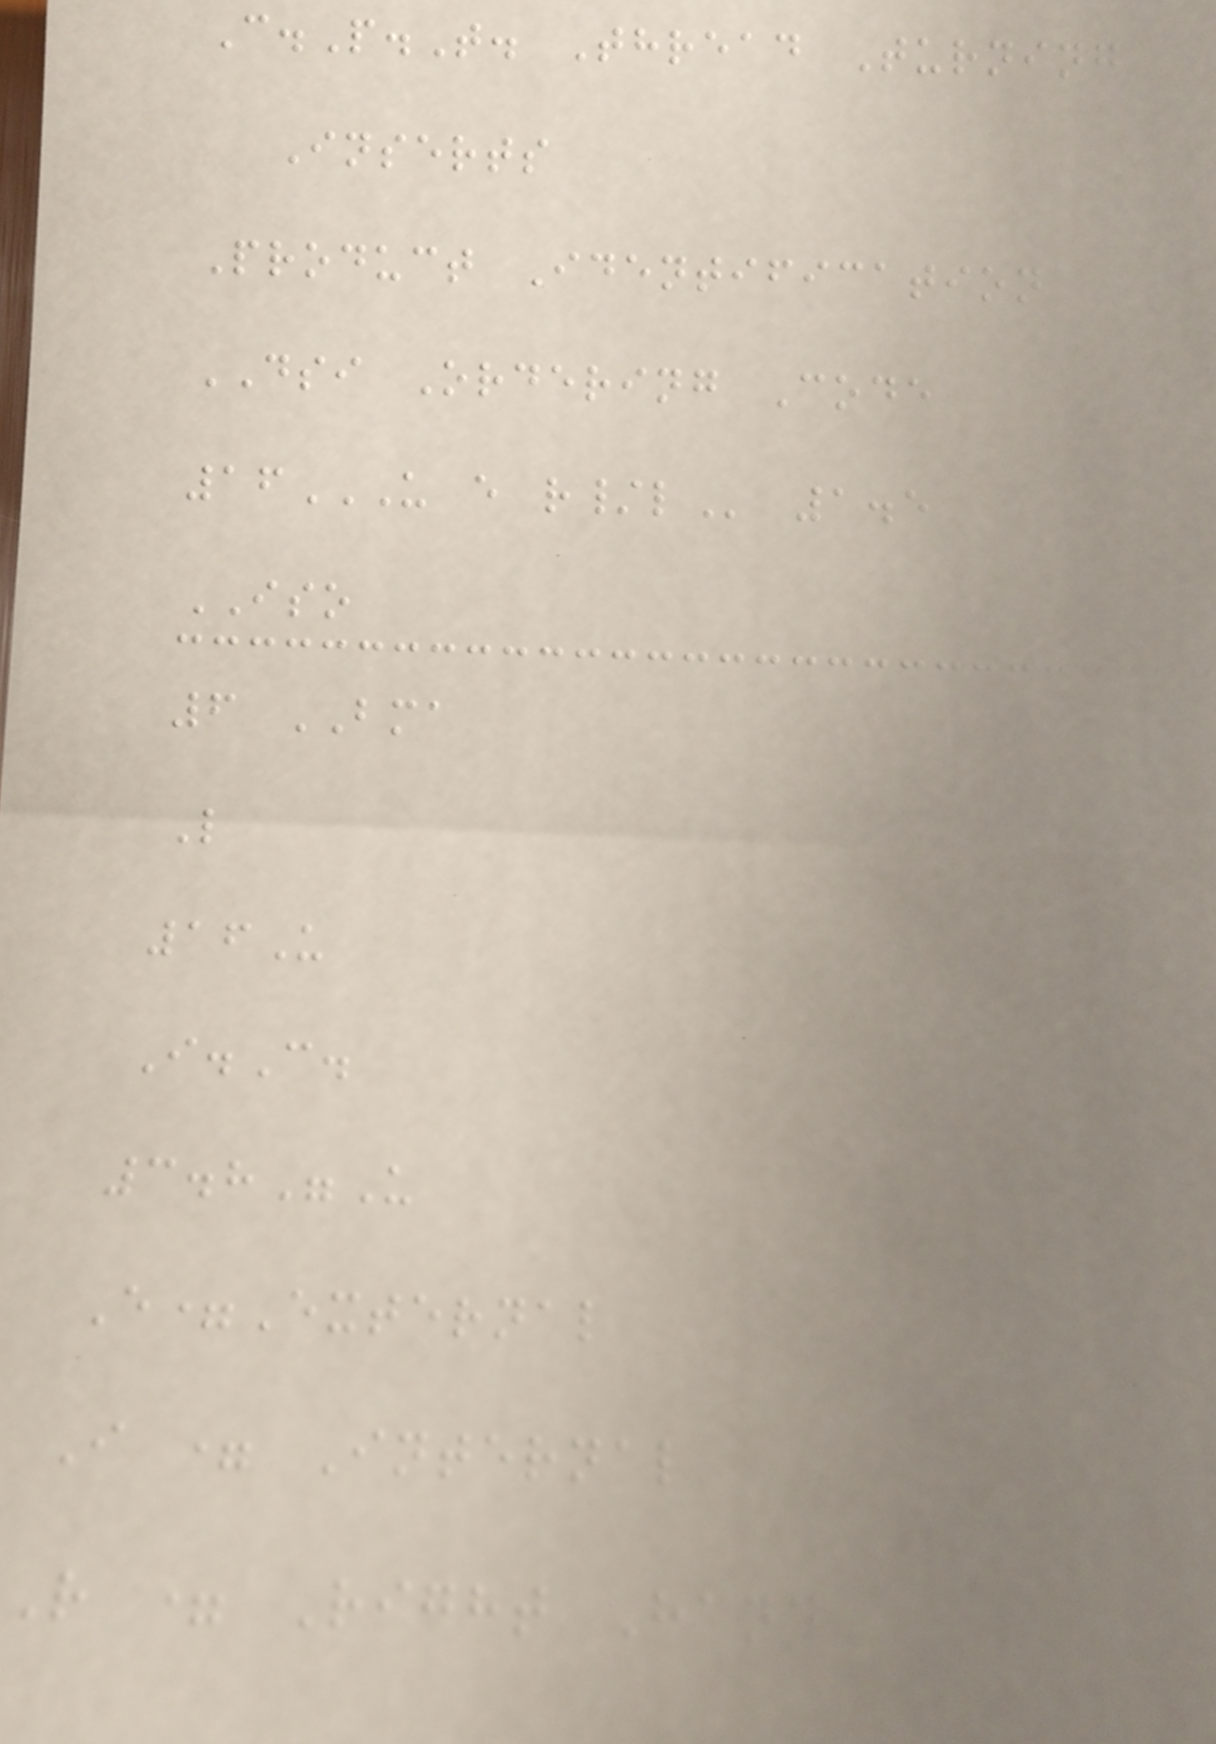C.P.T. Thread Turning
Inserts
Product Identification
DSI Ordering Code
16U E R/L 1.5
ISO
6 BMA
L
16U
I.C.
3.8"U
E=External
I = Internal
R = Right Hand
